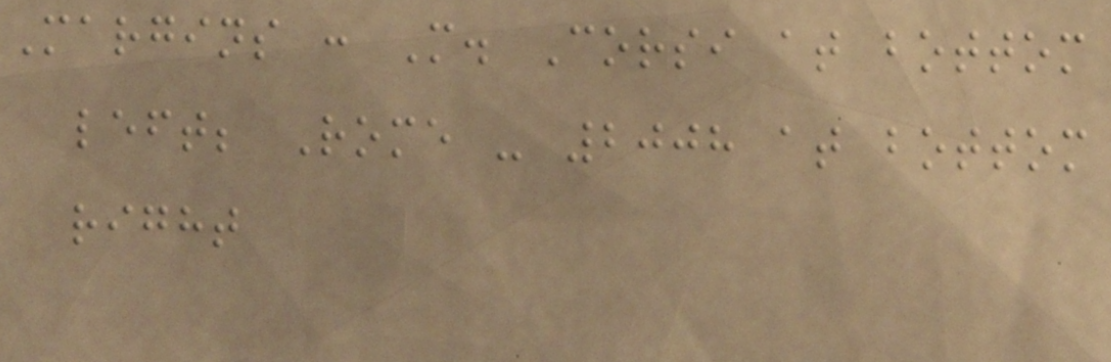Margins : M. Corsi at bottom
left; Rome - 2008 at bottom
right
